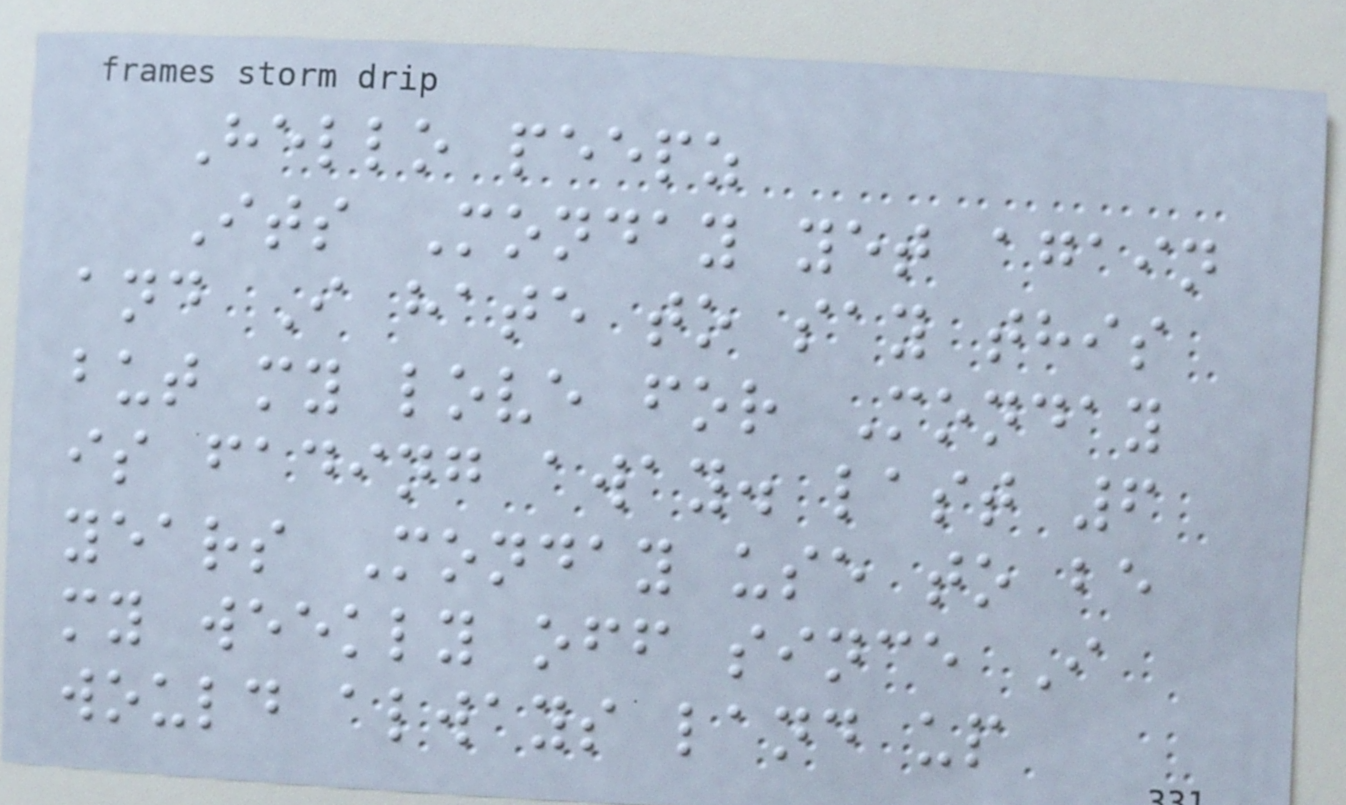Hello peepz
Its Monday yet again
and I hate to say this
but my love for Monday
is fading away. last 6
years Monday use to be
my weekly off since I
would always land up
